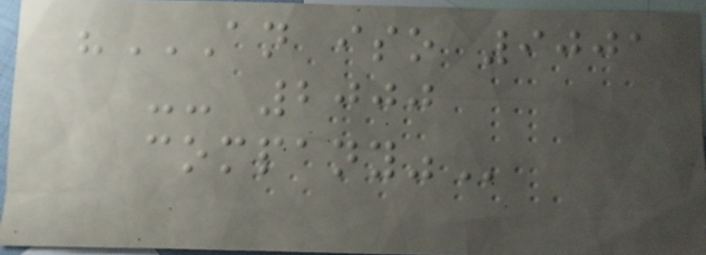"AN ISO 9001
-- 2000
COMPANY"
